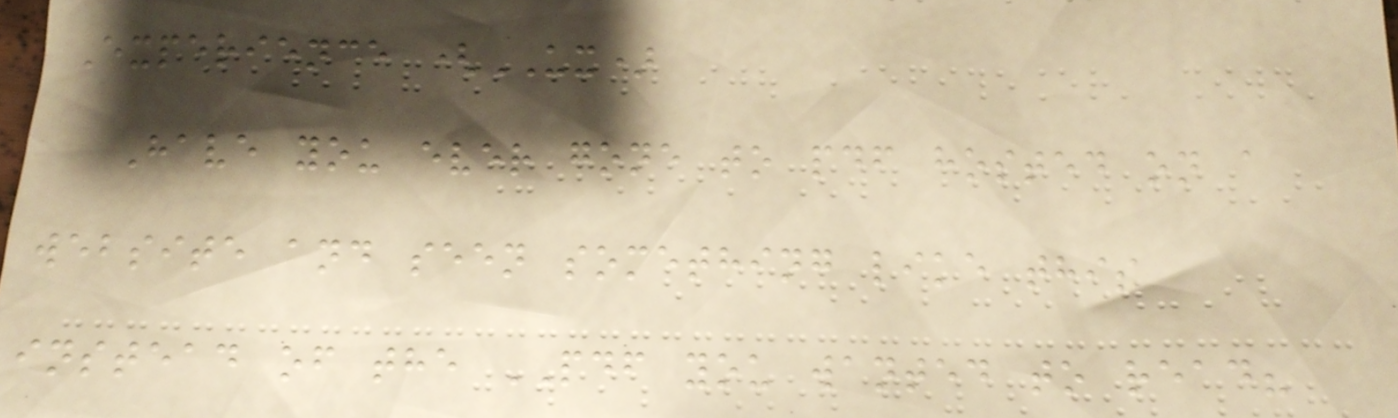Experience (UX)
Have you ever gone to pdf hosted on a
website and seen something like this
instead of the PDF you wanted to read?
